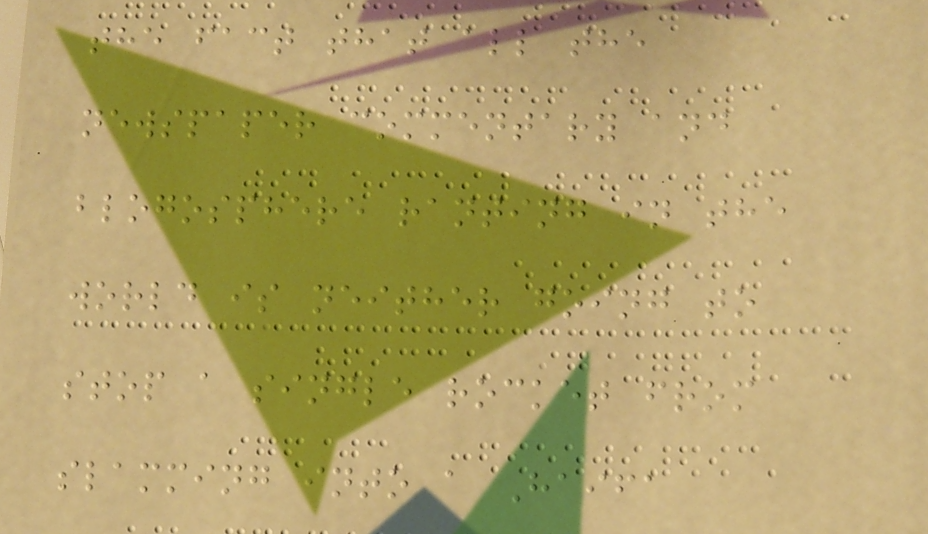the fact that all the
newspaper commentary and
blogosphere ranting in the
world is neither going to
stop a single rocket from
slamming into a Haifa
